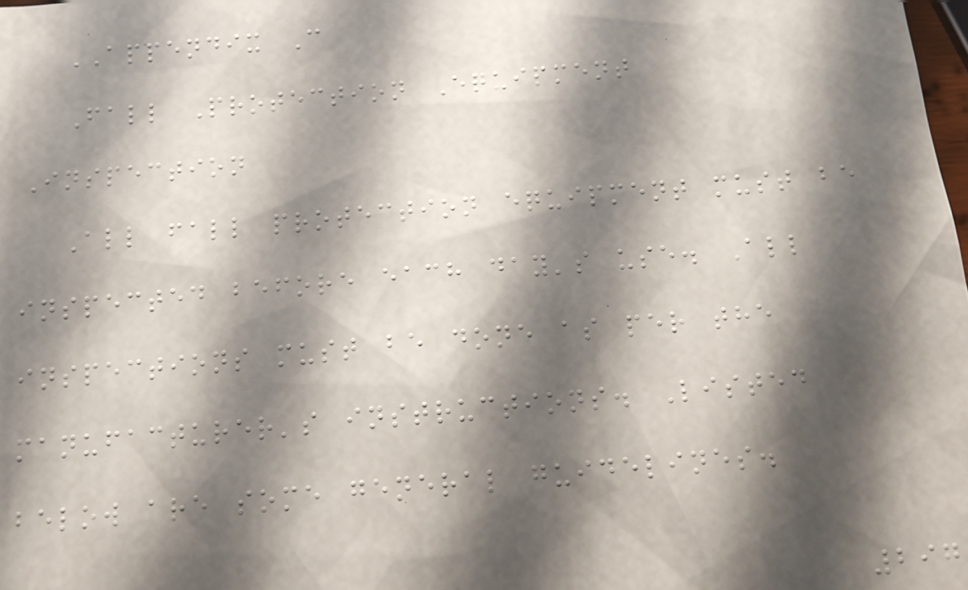APPENDIX C
Fall Protection Equipment
Inspection
All fall protection equipment must be
inspected before each day's use. All
inspections must be done as per the
manufacturer's instructions. Listed
below are some general guidelines.
297
